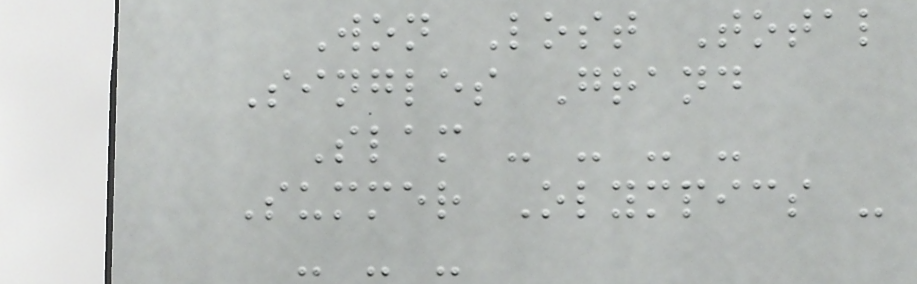Won Lost Total
Singles Grand
Slam - - - -
Summer Olympics -
- - -
